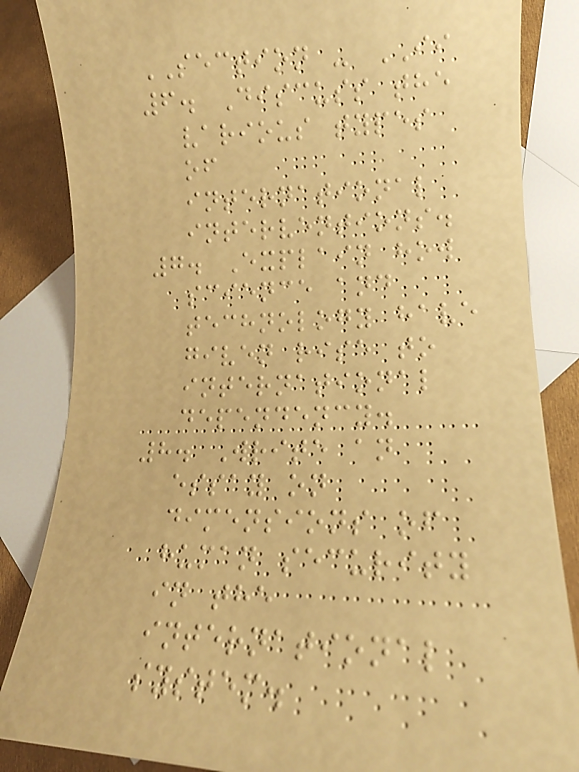SECTION - II
6. Discuss the
various types
of
international
interventions.
7. Explain how
science and
technology have
given rise to
international
dependency.
8. Write an
essay on
dimensions of
human security
in the
international
system.
